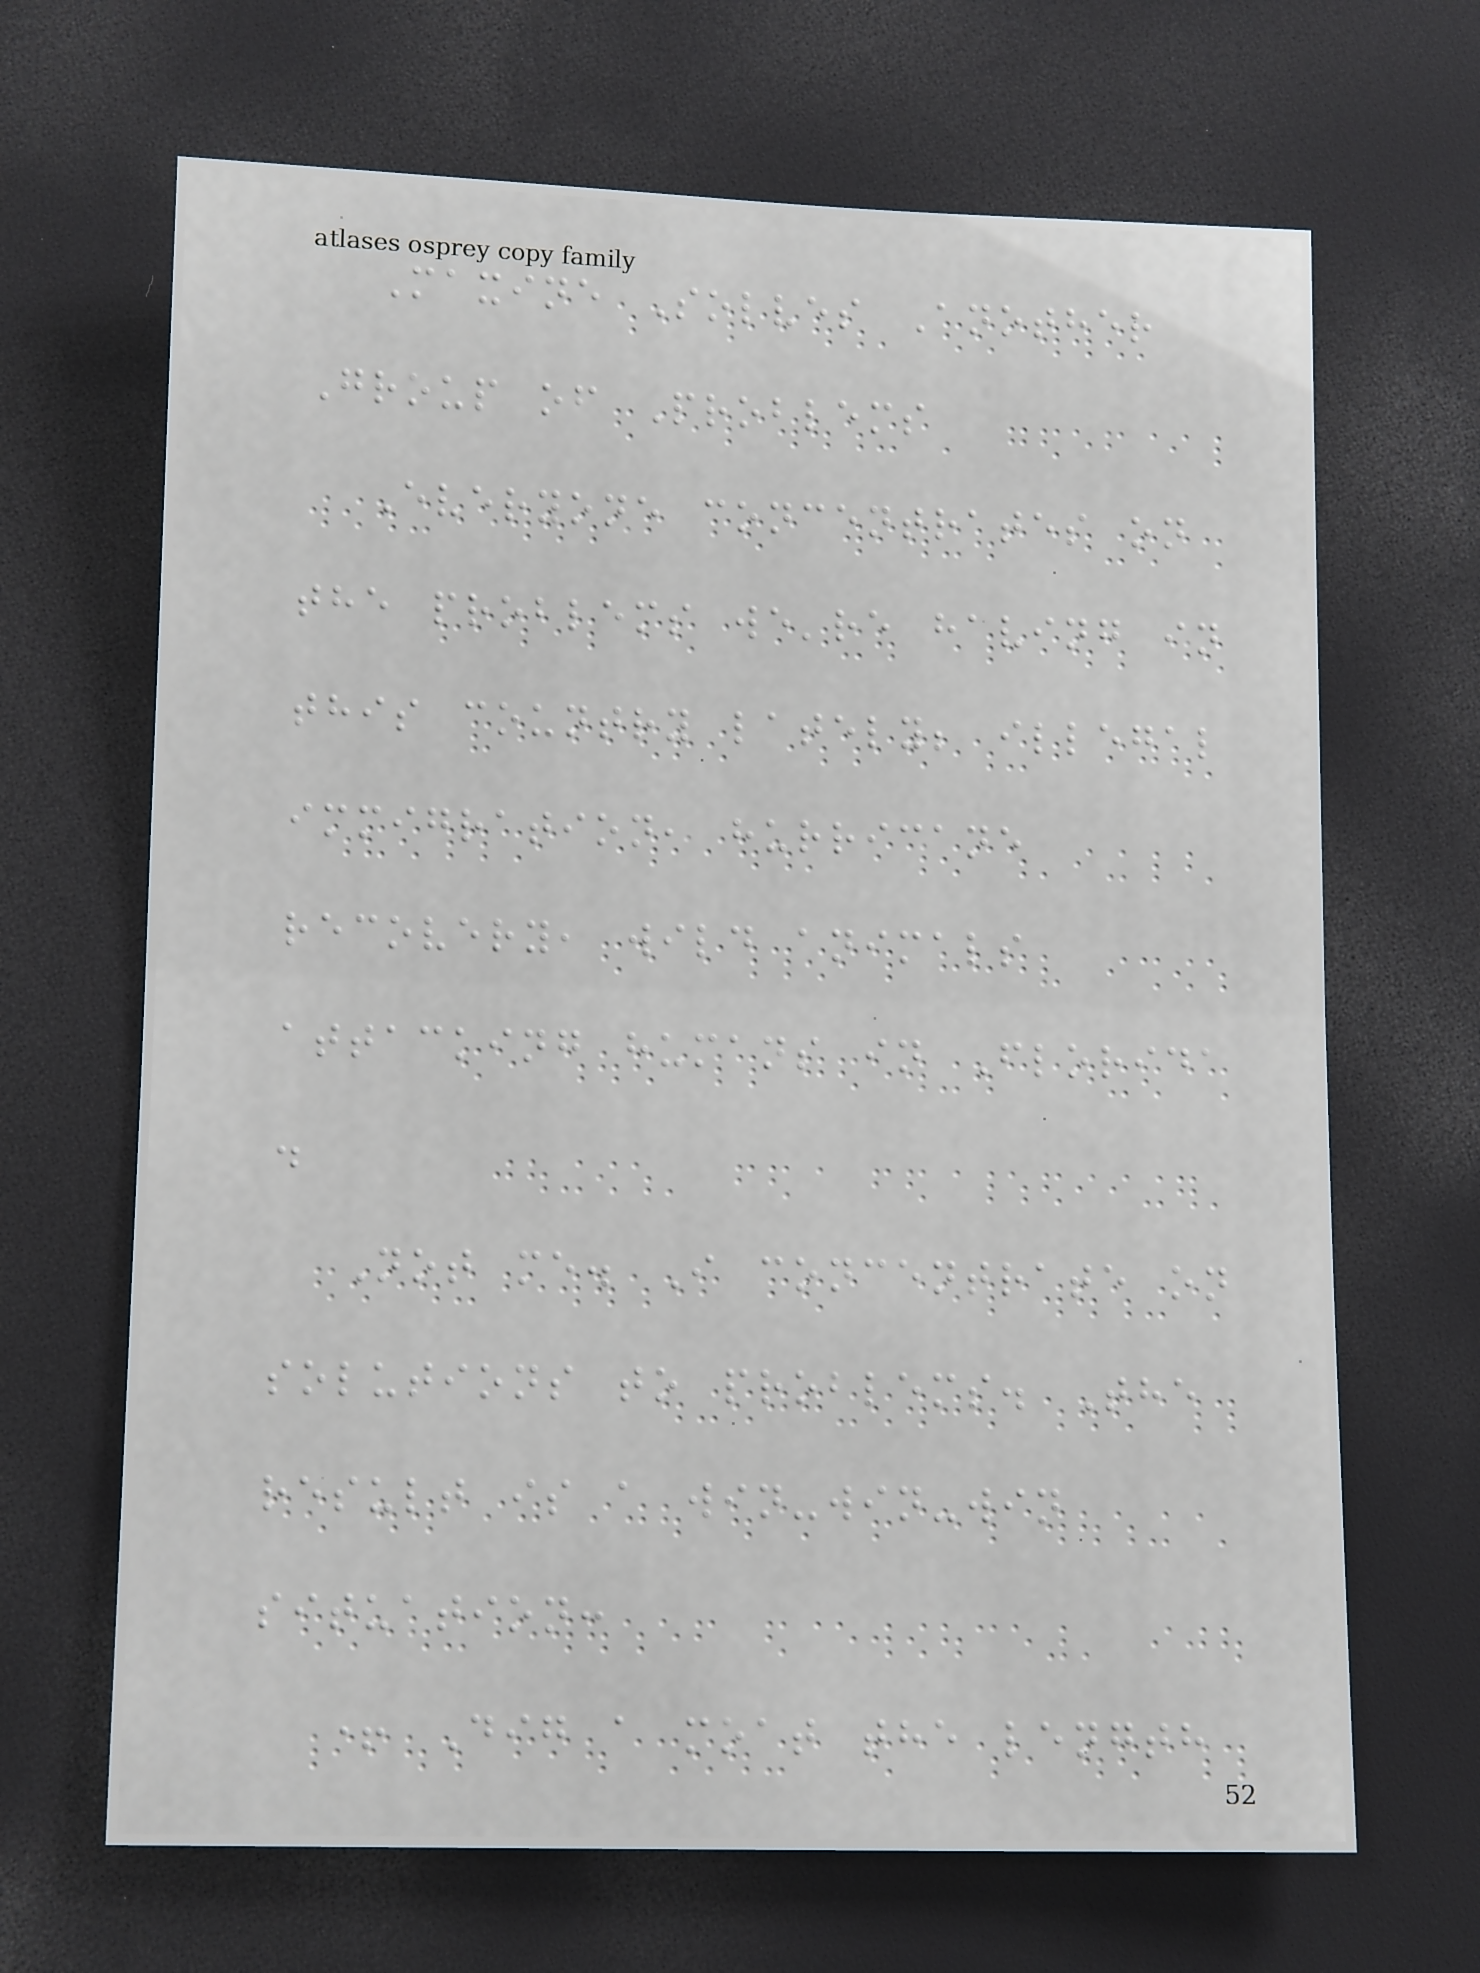Maxine Solves Another
Group of Problems
Everyone concentrates on
the problems we're having in
this country lately; illegal
immigration, hurricane
recovery, wild animals
attacking humans in Florida
.
Not me. I concentrate on
solutions to problems. The
result is a win-win-win
situation:
+ Dig a moat the length
